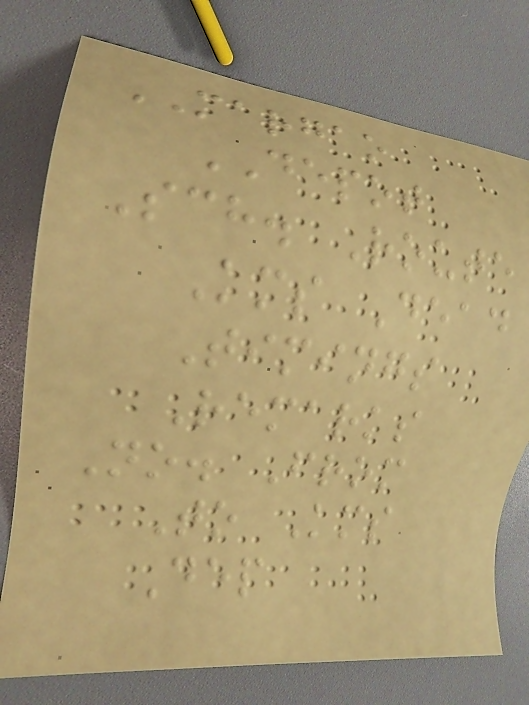MARGAO
DEPOT
Sch. Route
Kms Dead
Timings
Remarks
No. From
To Kms
Dep
